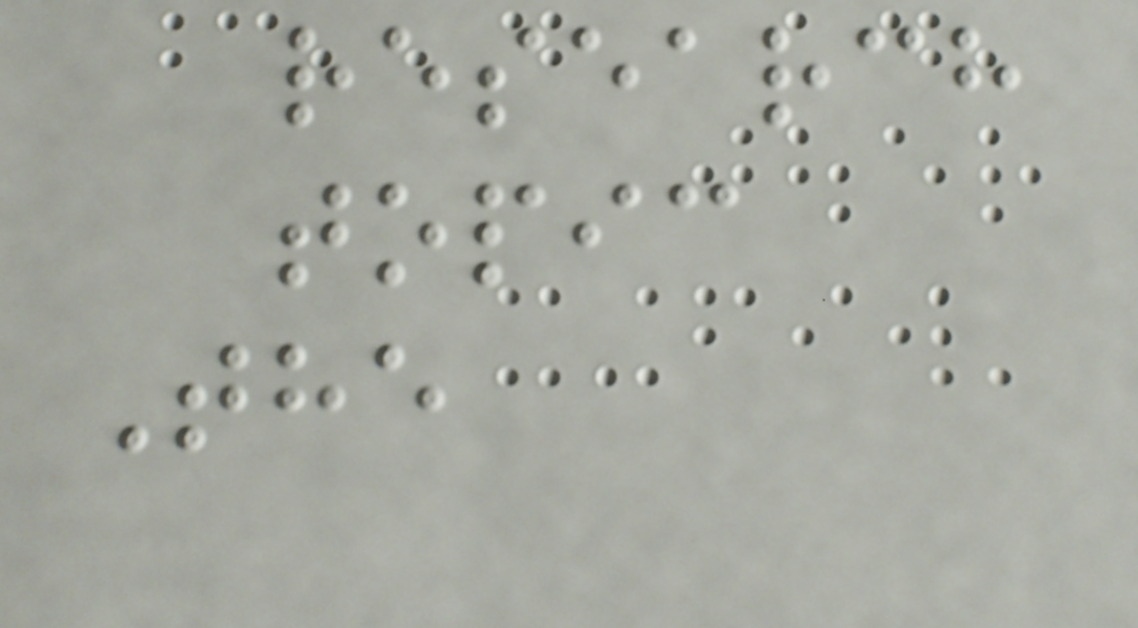research
topic
The
